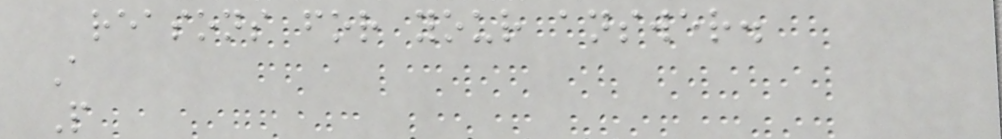reasons for your answer.
A
P
